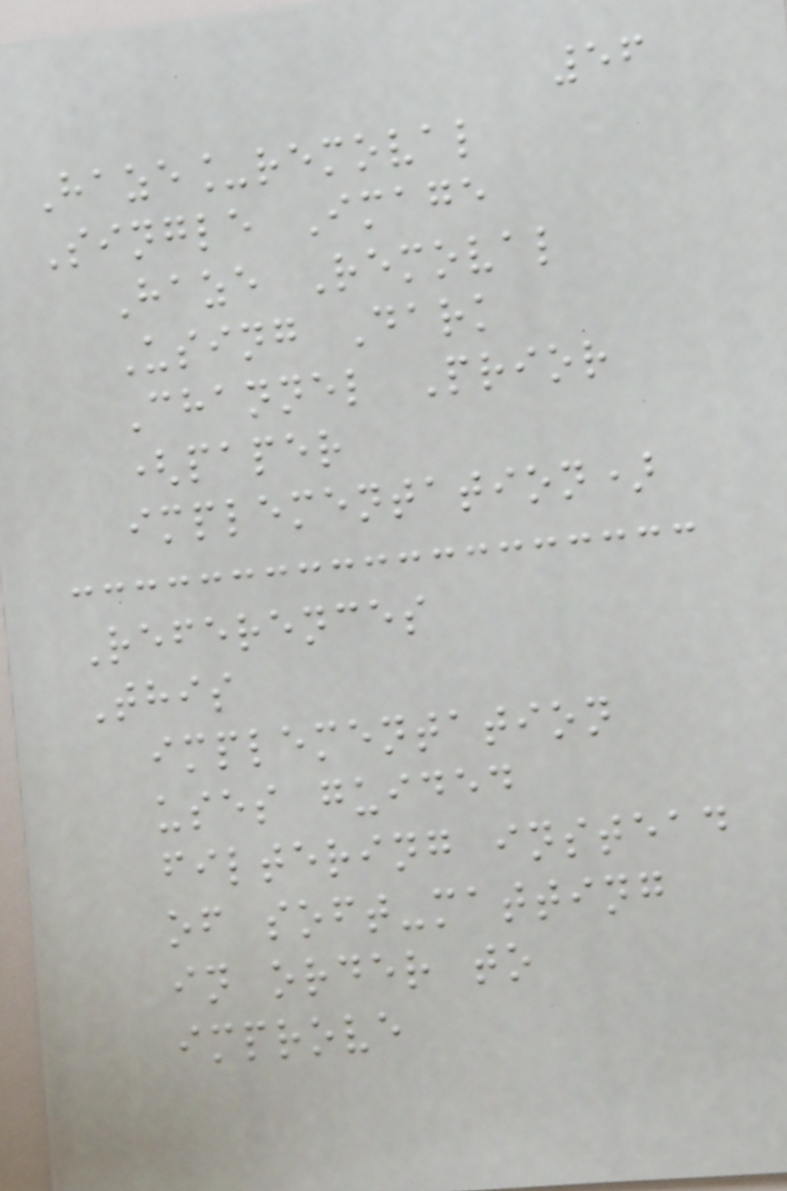56
Haze_removal
Single Image
Haze Removal
Using Dark
Channel Prior
(paper
implementation)
References
This
implementation
uses guided
filtering instead
of soft-matting
in order to
improve
